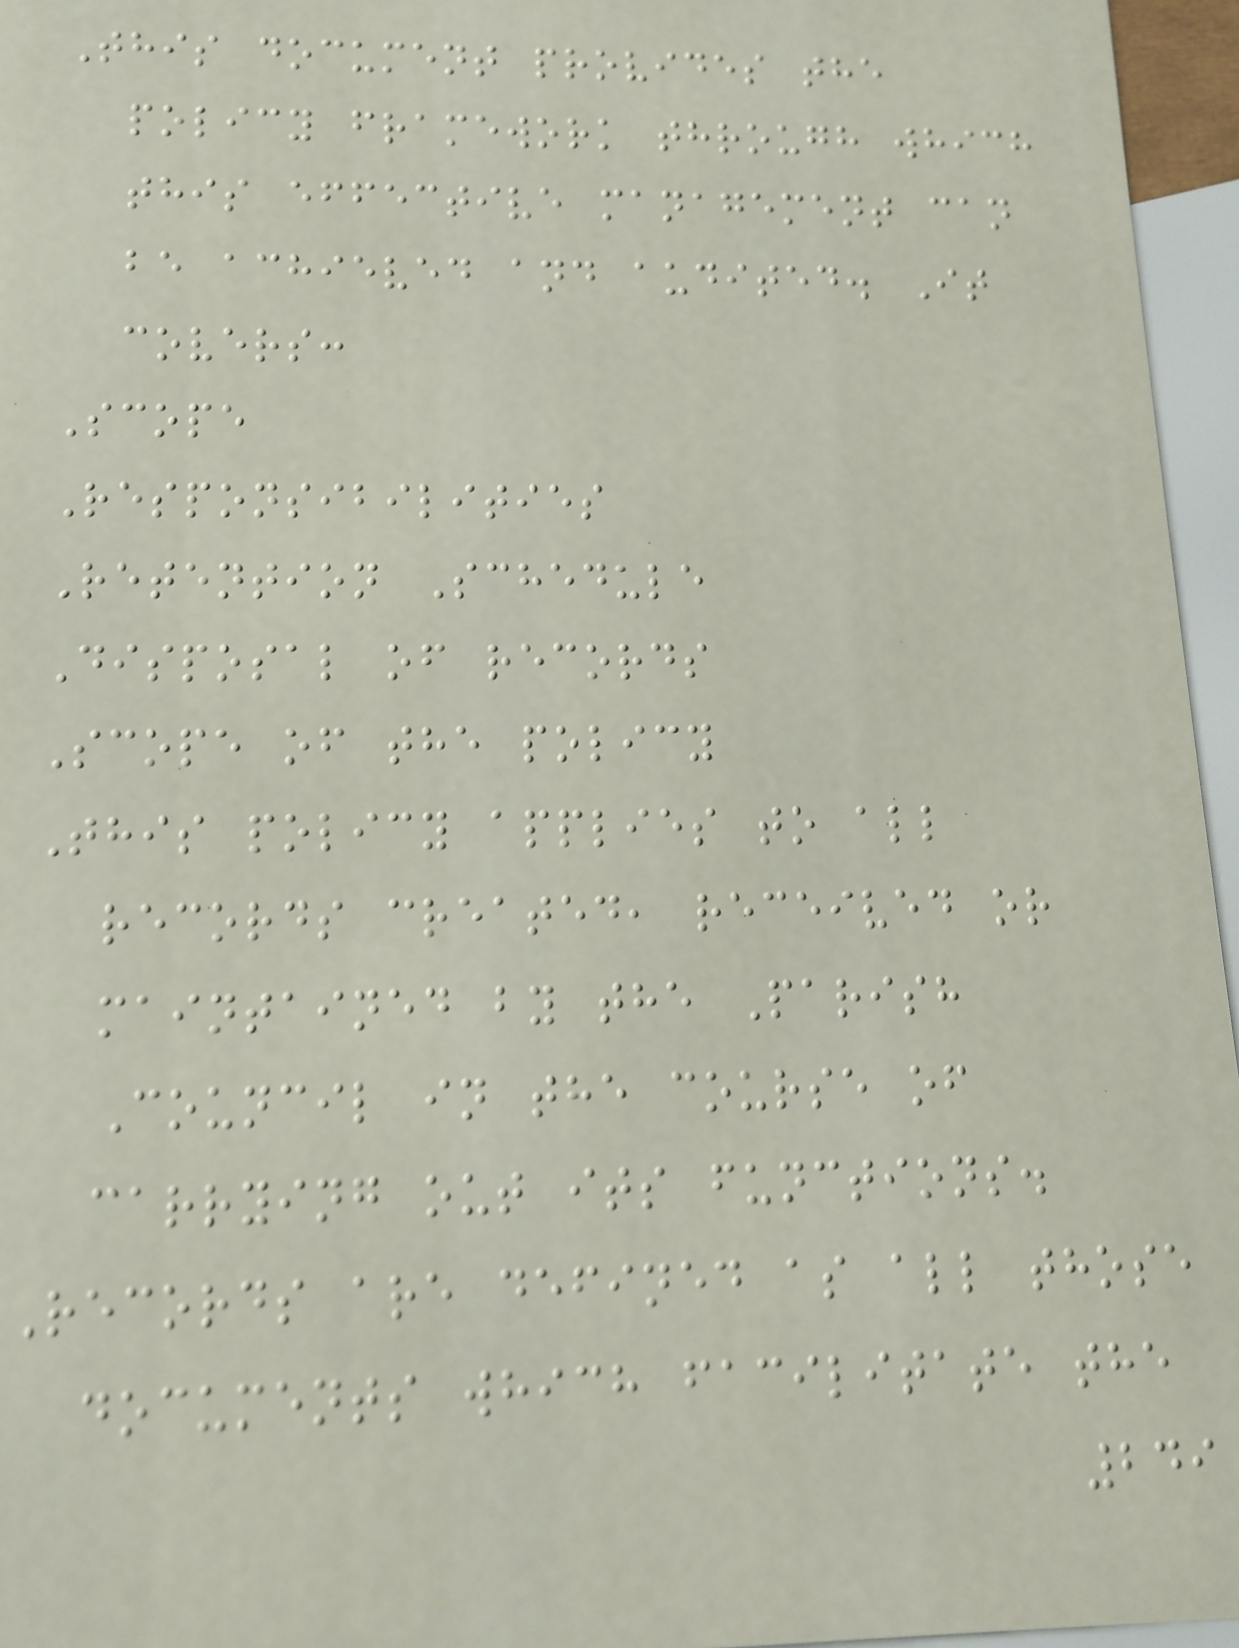This document provides the
policy framework through which
this effective management can
be achieved and audited. It
covers:
Scope
Responsibilities
Retention Schedule
Disposal of records
Scope of the policy
This policy applies to all
records created, received or
maintained by the Parish
Council in the course of
carrying out its functions.
Records are defined as all those
documents which facilitate the
249
